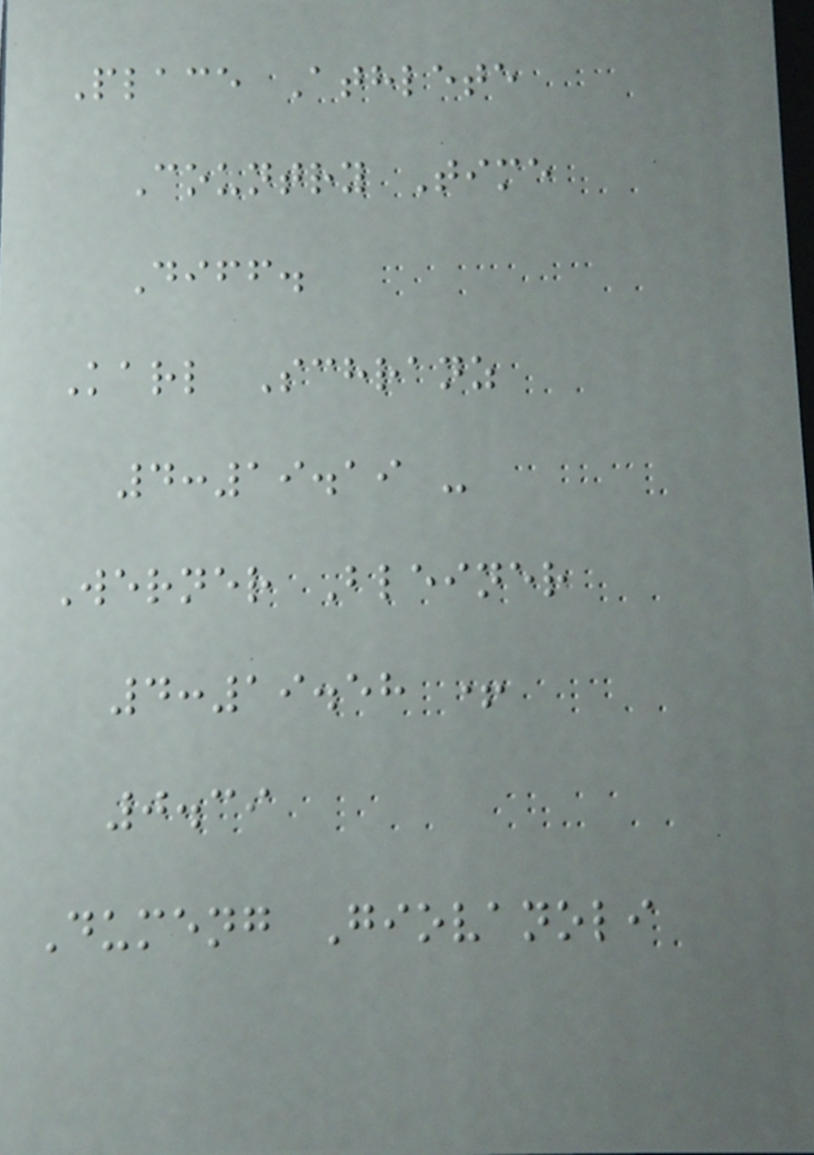Place Athlete
Country Time
Diff.
Karl Schranz
4:19.19 -
Werner Bleiner
4:19.58 +
0.39
Dumeng Giovanoli
